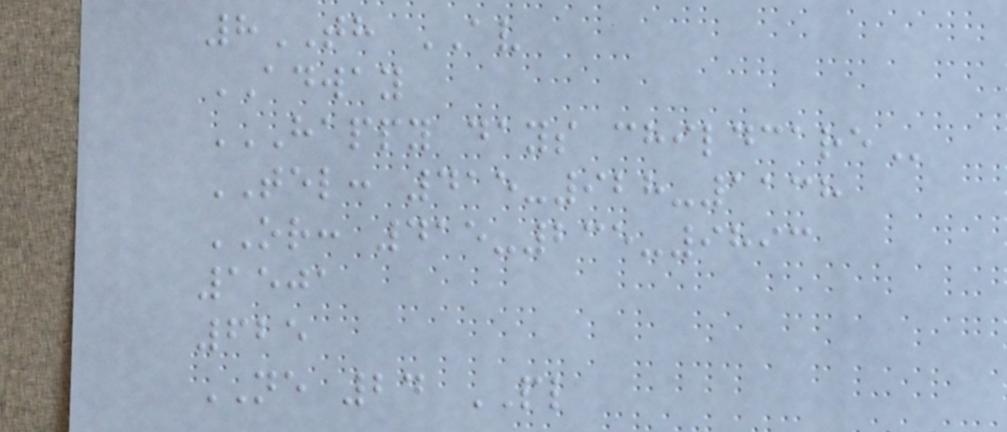8TH AV
ADWAY
HAPPY DAYS CHILDCARE
TEL: 415-928-1138
OR: 415-235-9893
1501
625
NE 24 PL
